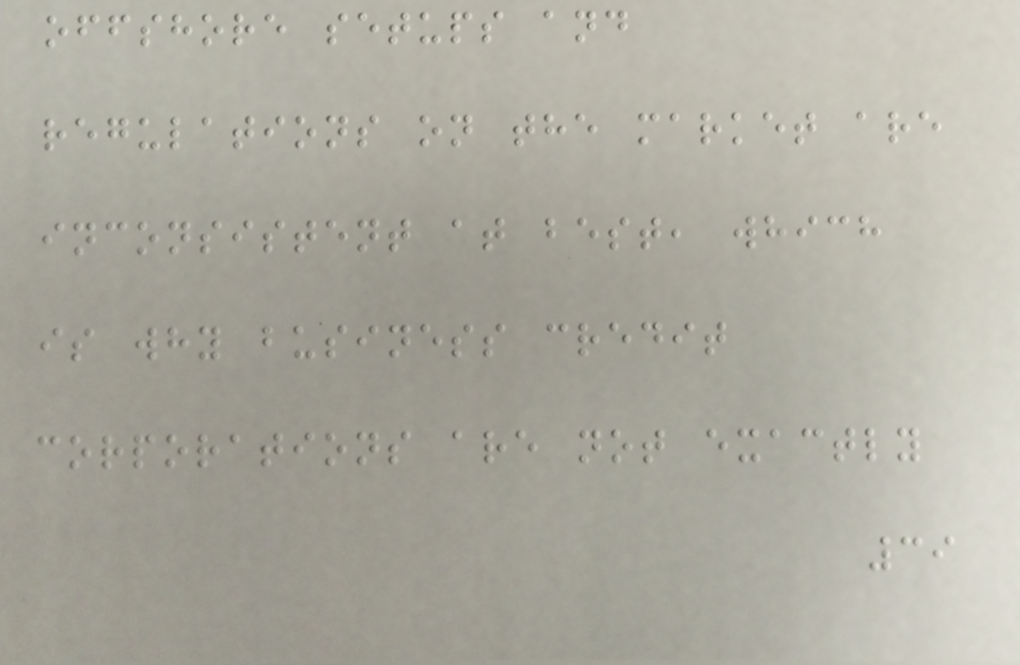offshore setups and
regulations on the market are
inconsistent at best, which
is why business credit
corporations are not exactly
39
